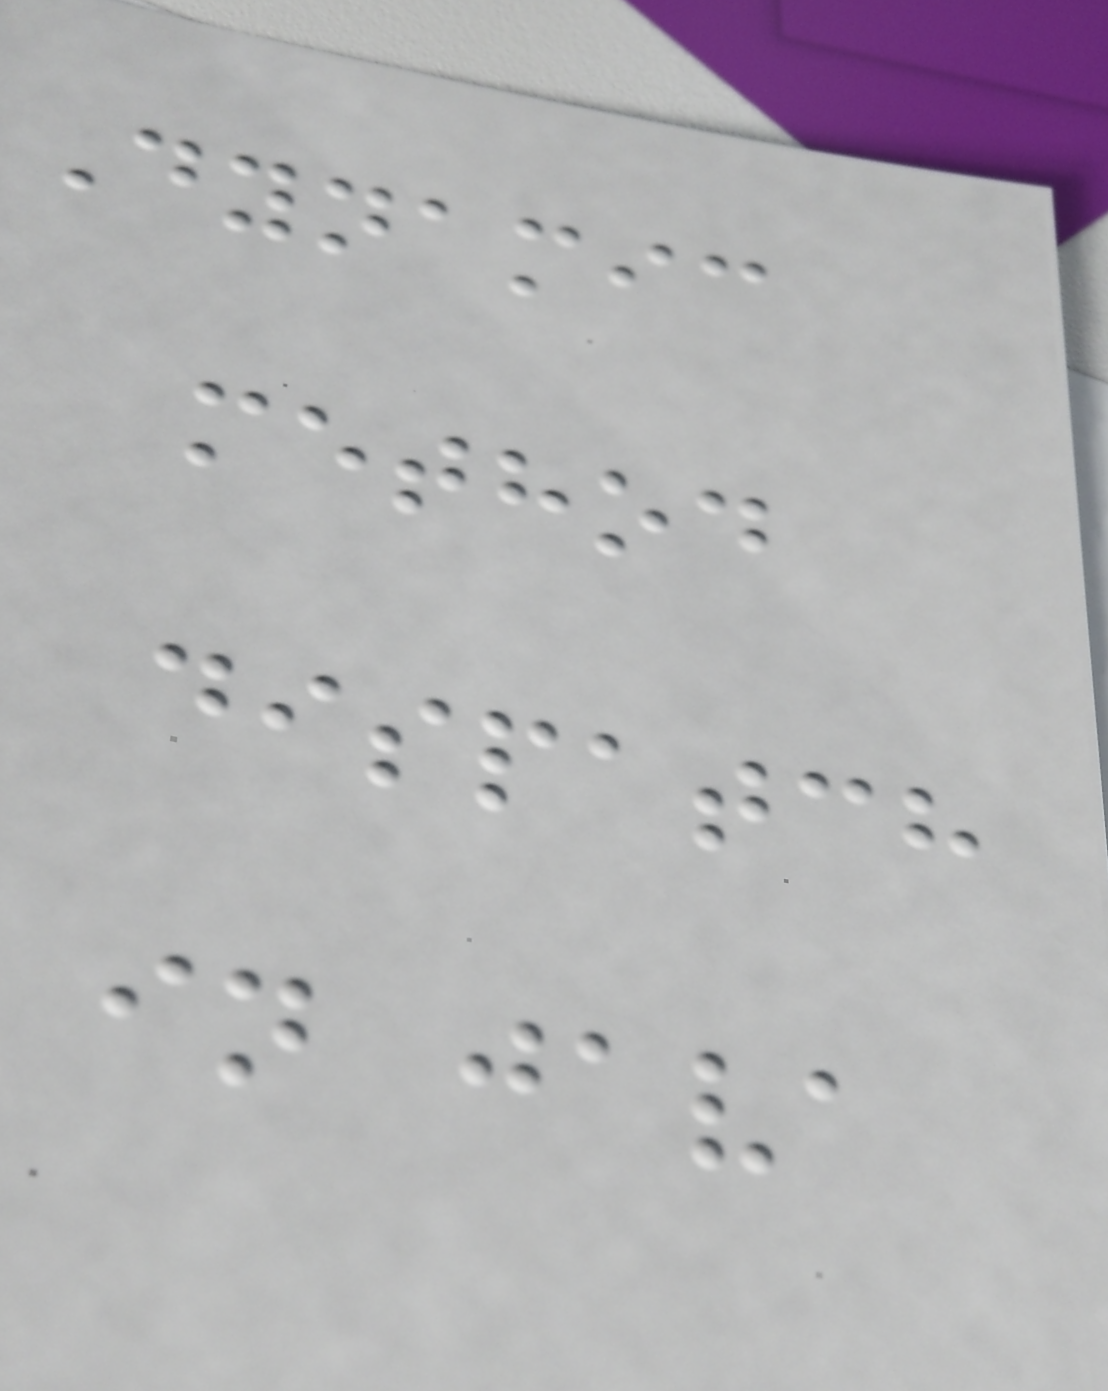Dynamic
method
dispatch
in java
